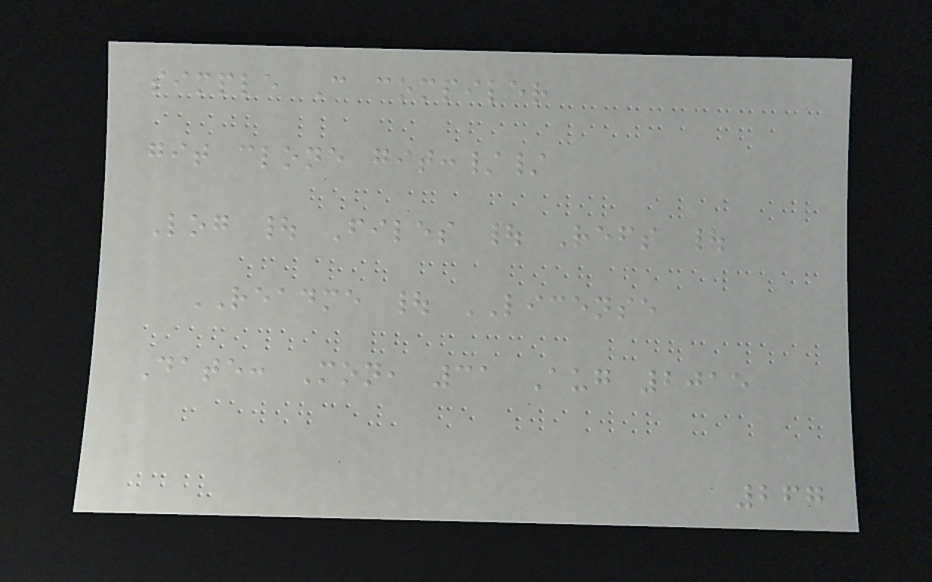simple C compiler
git clone git://
Log | Files | Refs |
README | LICENSE
Date: Mon, 31 Aug 2015
267
